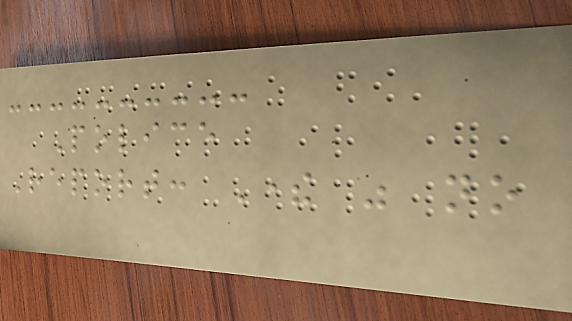Police
Report: There was no
